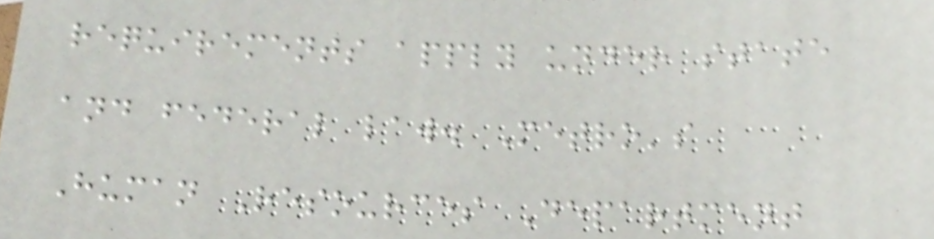requirements apply under state
and federal law. Metro's
Human Resources Department
